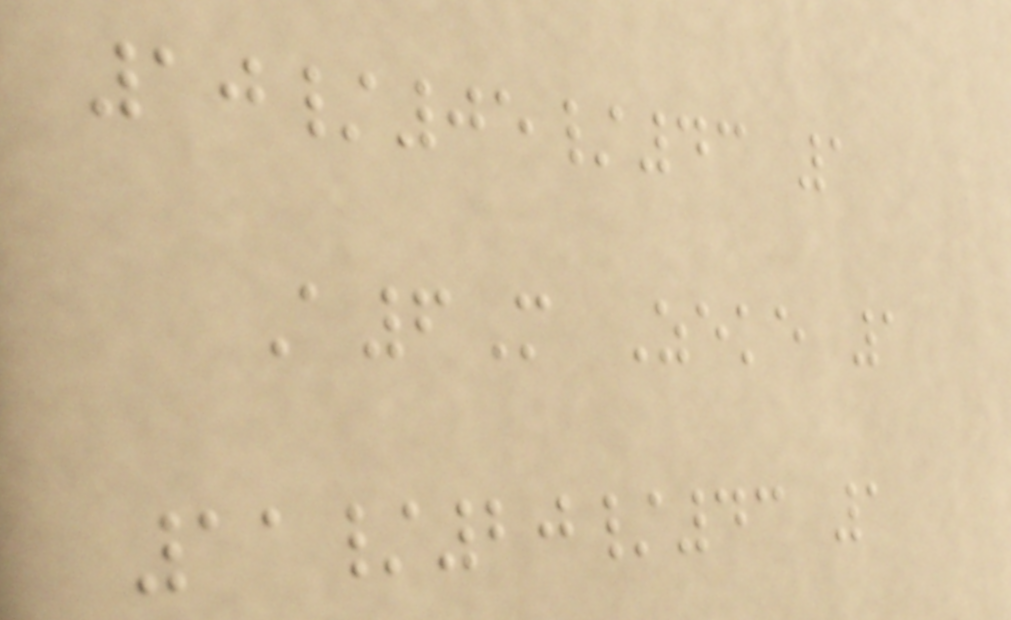10/05/43 1
A6M Zeke 1
11/20/43 1
